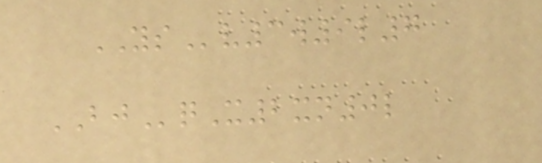YSv3w9l7
BJqX2xn0l
